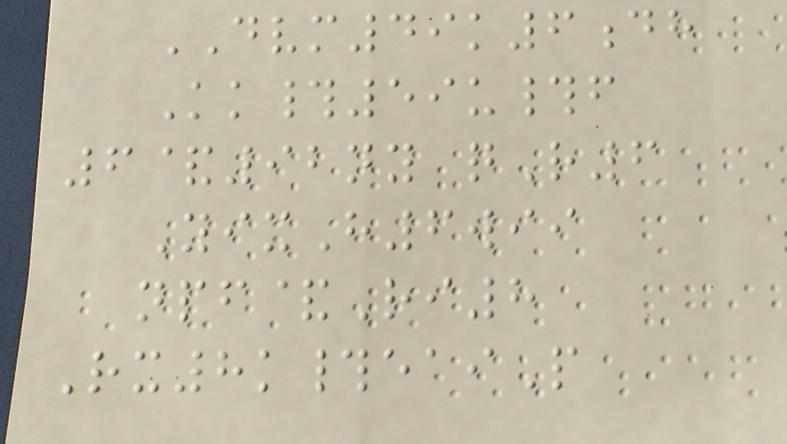DVM49k6dh
Kk#59u#f
6&92ny qR6
YixH6wii
npf&Ri8
Rx8k#eaiP
